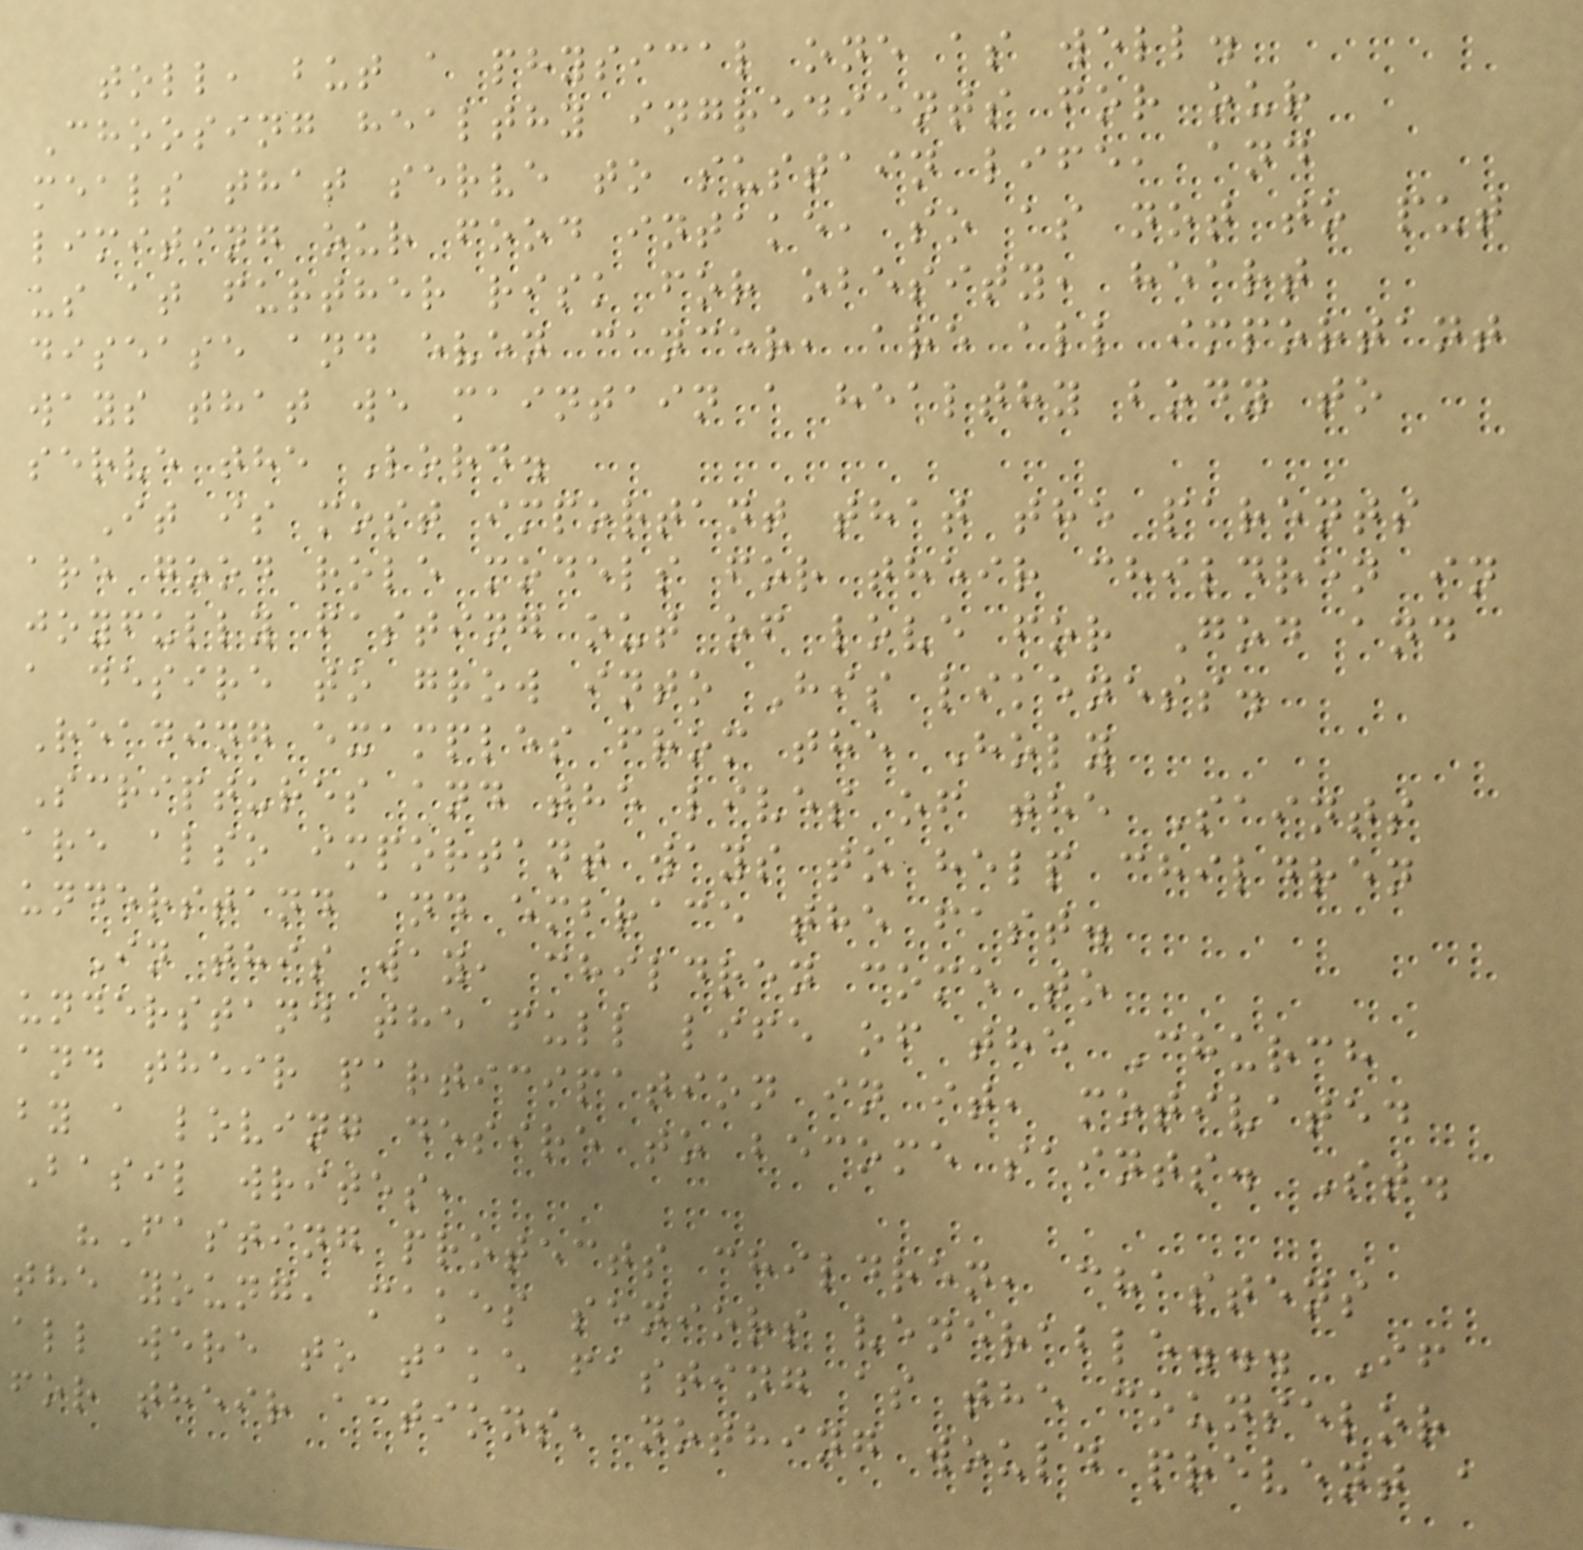toll, but a physical one as well.
Choosing healthy ingredients for our
meals that serve to sustain life, and
limiting our food intake, so as not to put
us at further risk for obesity, heart
disease and even cancer, are all important
ways that we maintain a healthy body to
serve the Lord.
It is most important that the parents
are good role models for their children in
joyfully fasting out of love for God and
a desire to grow into His likeness.
Reading examples from the Holy
Scriptures and the lives of the Saints
are also important ways to help children
understand and embrace the fast.
In this way, children come to
understand the full life of the Church
and their participation in it, motivated
by a loving desire to become saints. St.
Basil writes,
"Fasting protects children, chastens
the young, makes seniors venerable... If
all were to take fasting as the counselor
for their actions, nothing would prevent a
